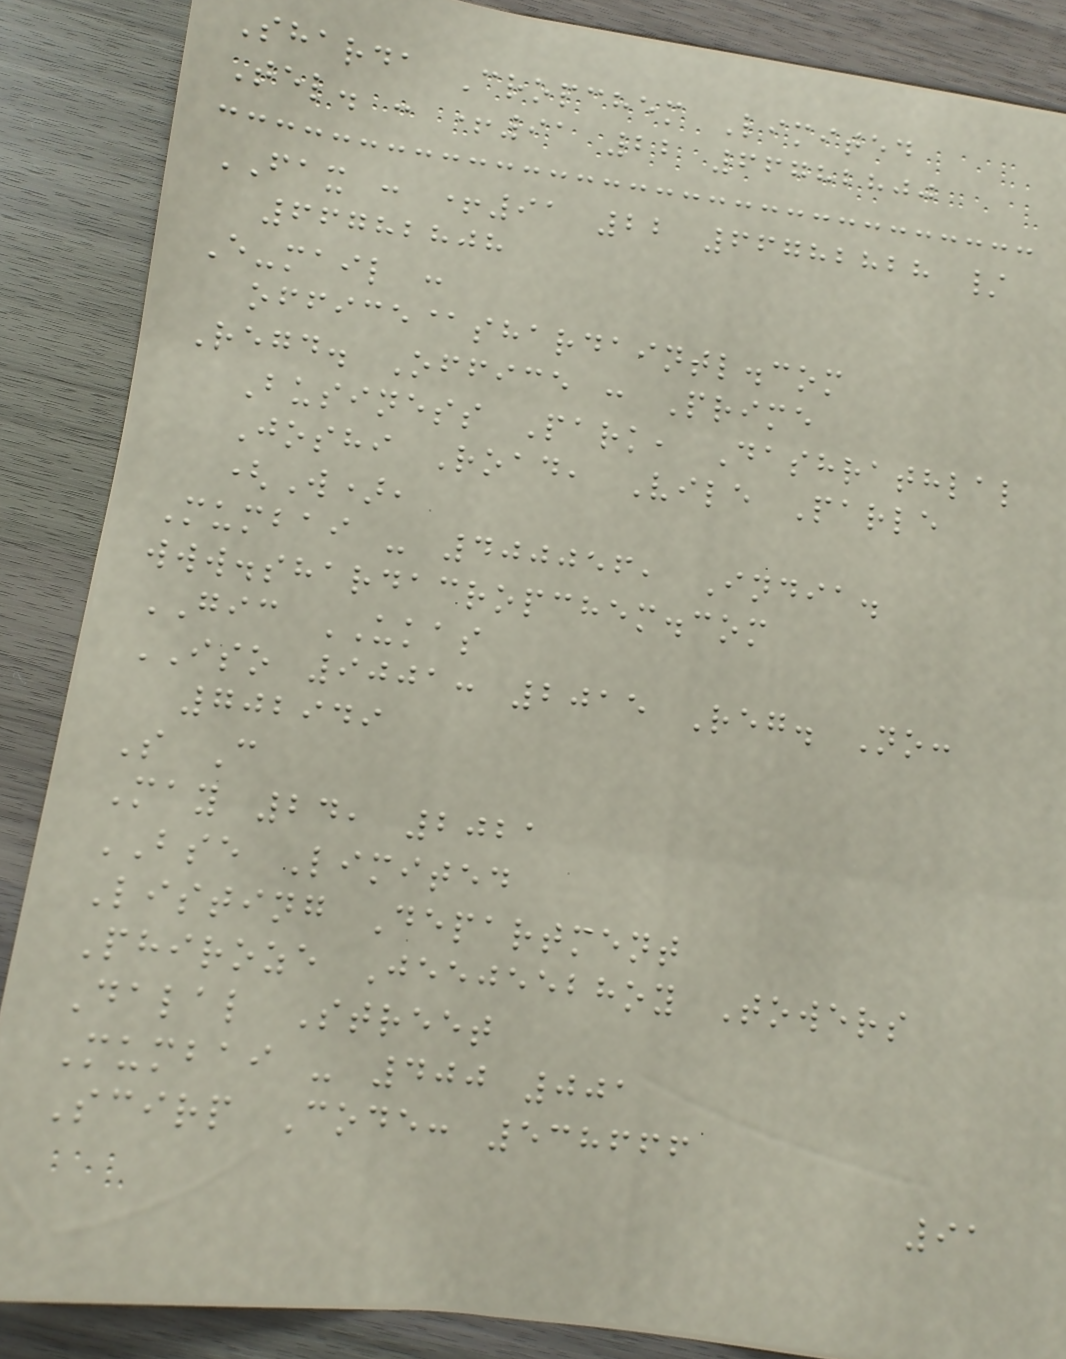Sharda Cropchem Limited
Tel. : +91 22 66782800
FAX : +91 22 66782828 /
66782808
E-mail :
office@shardaintl.com
Regd. Office : Prime
Business Park, Dashrathlal
Joshi Road, Vile Parle
(W),
Mumbai - 400056, India.
www.shardacropchem.com
GIC UKAS
ISO 9001: 2015 Reg. No:
702949
S C
May 24, 2021
BSE Limited
Listing Department
Phiroze Jeejeebhoy Towers
Dalal Street
Mumbai - 400 001
Scirp Code: 538666
91
